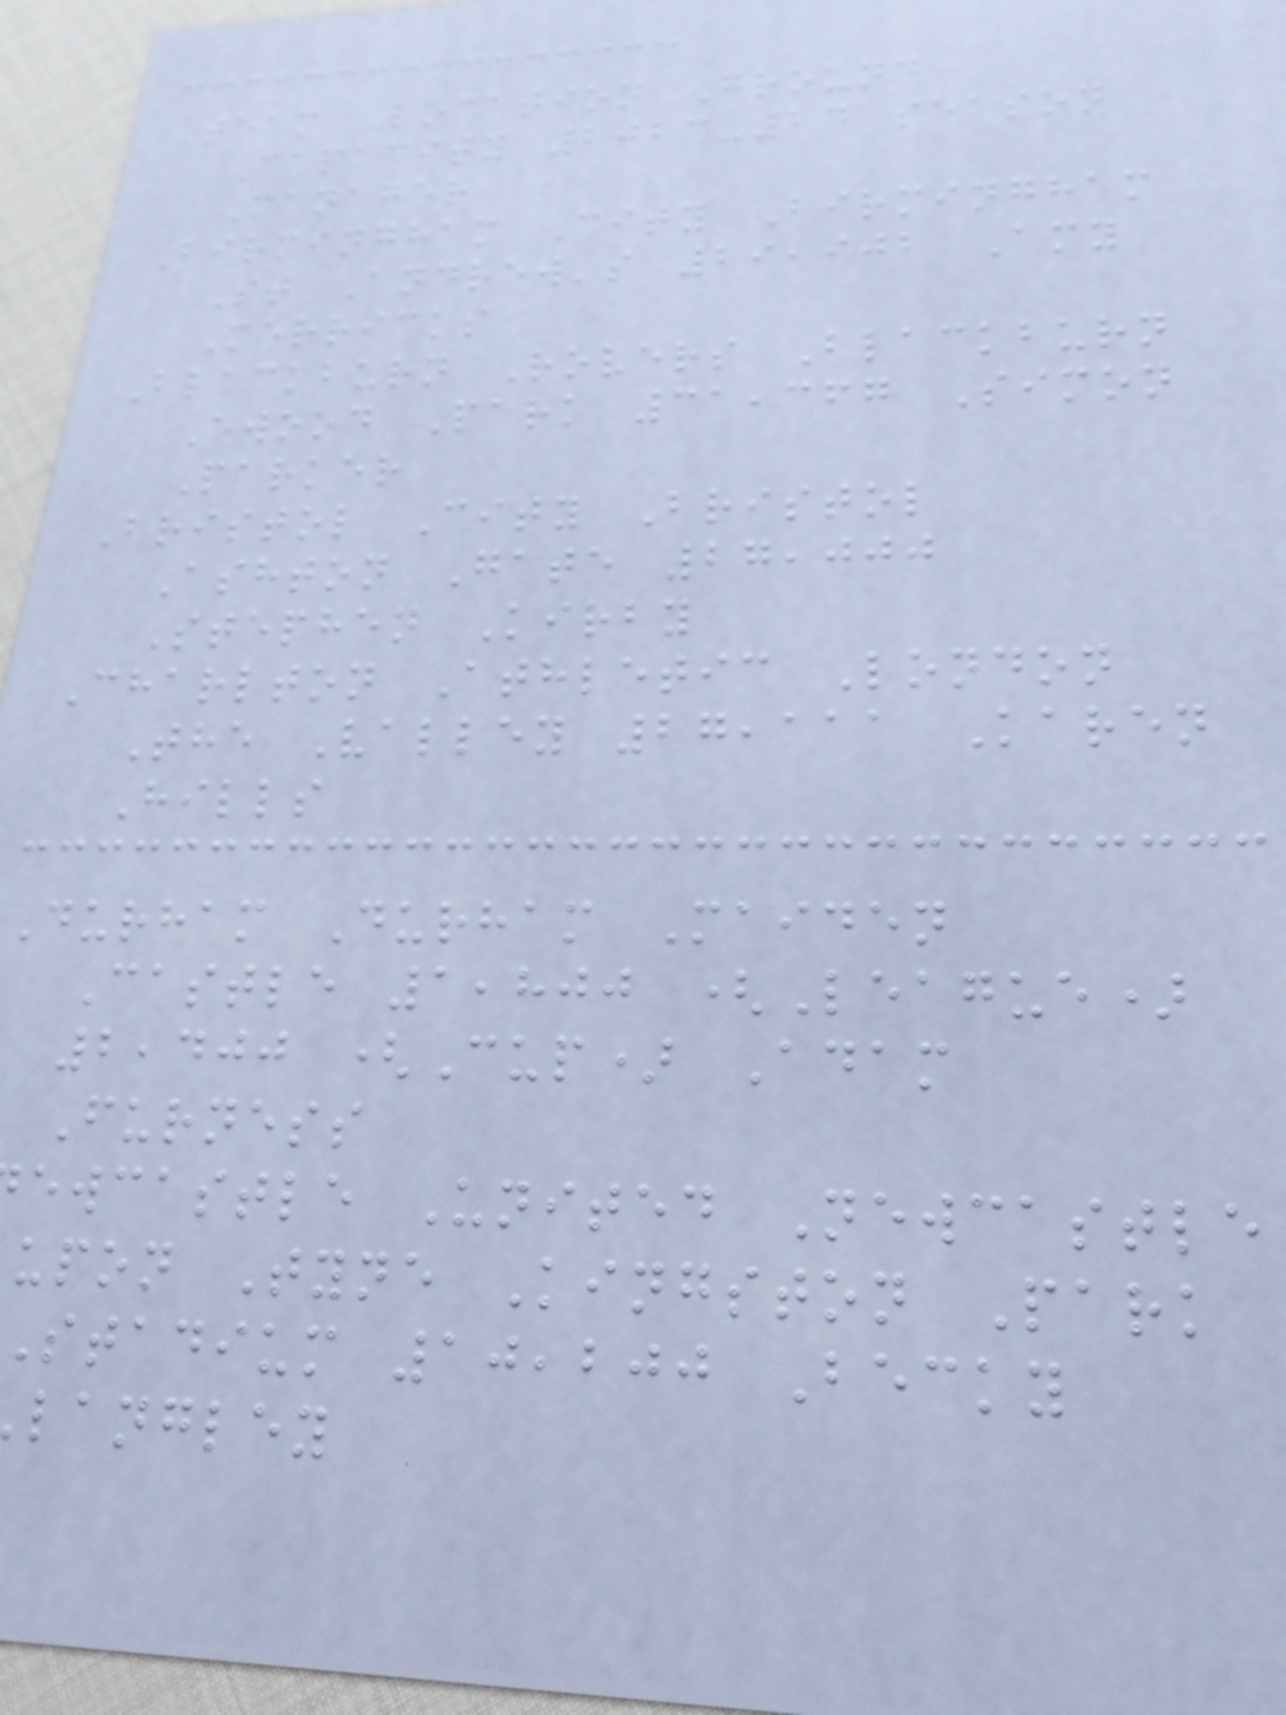Team Location Ground
Capacity 2023-24 season
Manager
Birmingham City Birmingham
St Andrew's 29,902 Amy
Merricks
Blackburn Rovers Blackburn
Ewood Park 31,367 Simon
Parker
Bristol City Bristol
Ashton Gate 27,000
Stephen Kirby
Charlton Athletic London
The Valley 27,111 Karen
Hills
Durham Durham Maiden
Castle 1,800 (League)
2,400 (Cup) Adam
Furness
ewcastle United Newcastle
upon Tyne Kingston Park
stadium 10,200 Becky
langley
